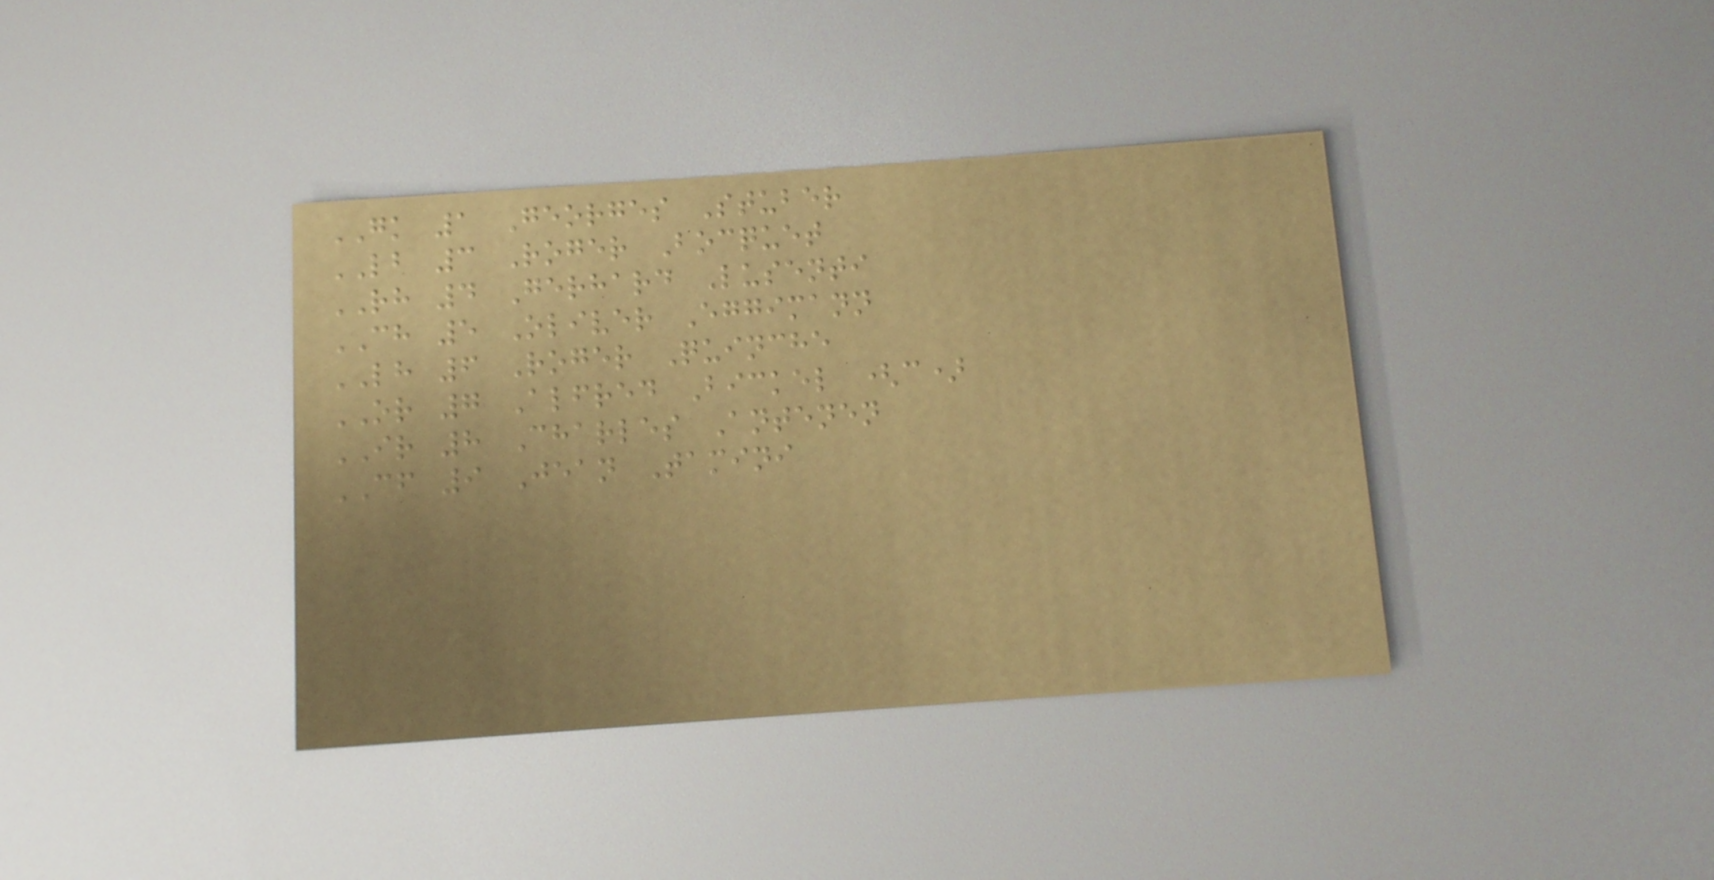GK 1 Georges Stuber
LB 3 Roger Bocquet
RH 4 Gerhard Lusenti
CH 5 Oliver Eggimann
LH 6 Roger Quinche
OR 7 Alfred Bickel (c)
IR 8 Charles Antenen
CF 9 Jean Tamini
